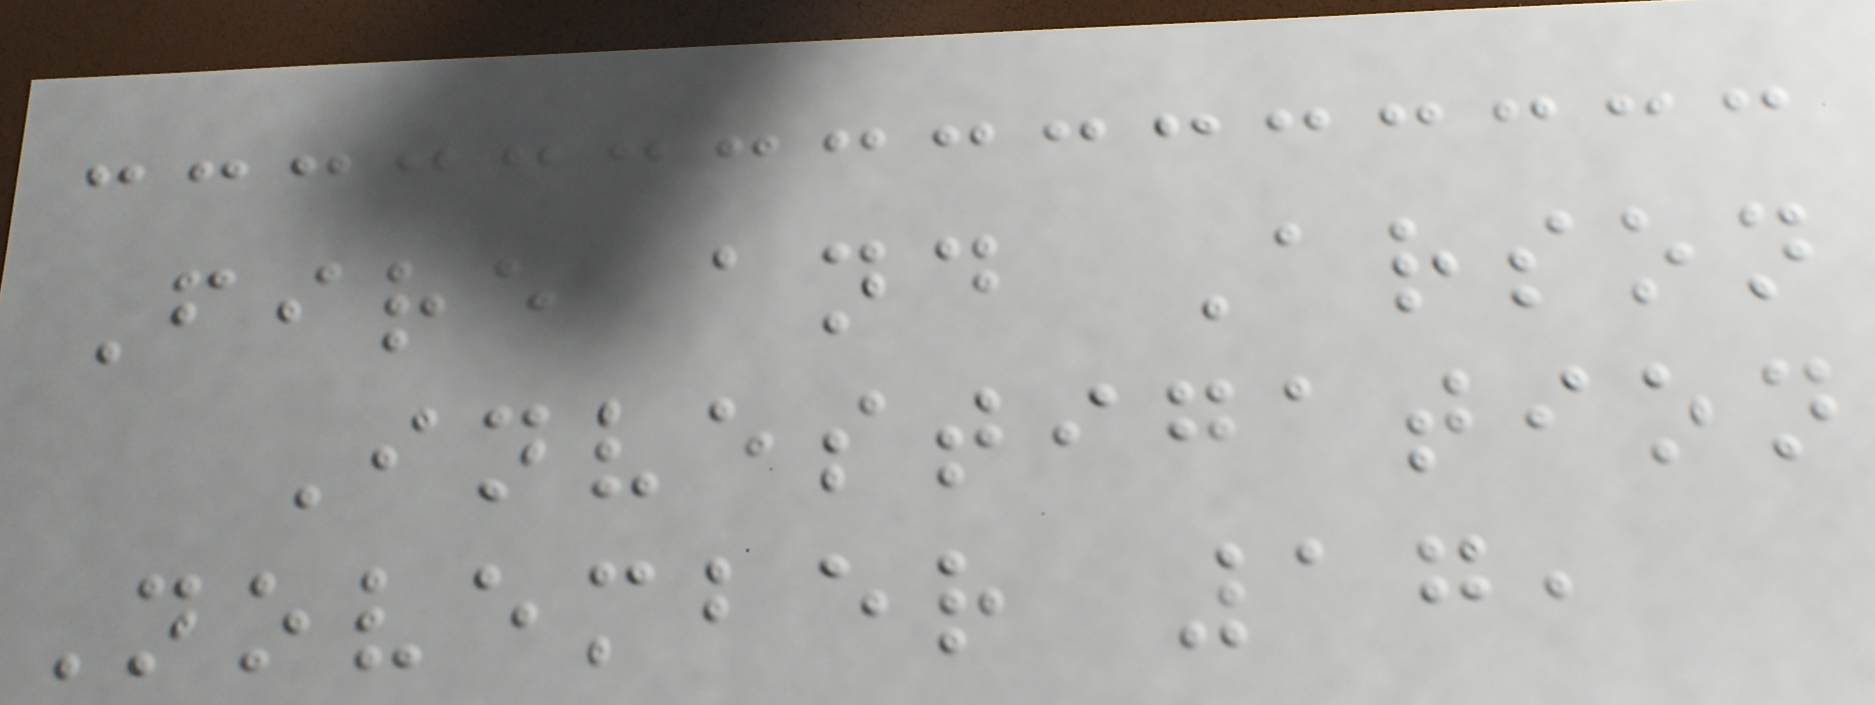Fire and Arson
Investigation
November 17,
